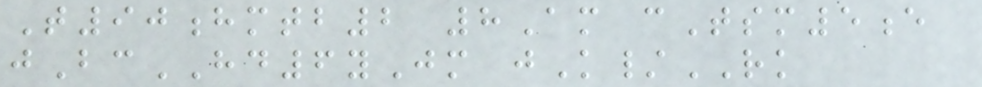T90hmtb2 8Am cTsm5e
jBcHD6yJm jK/RK
